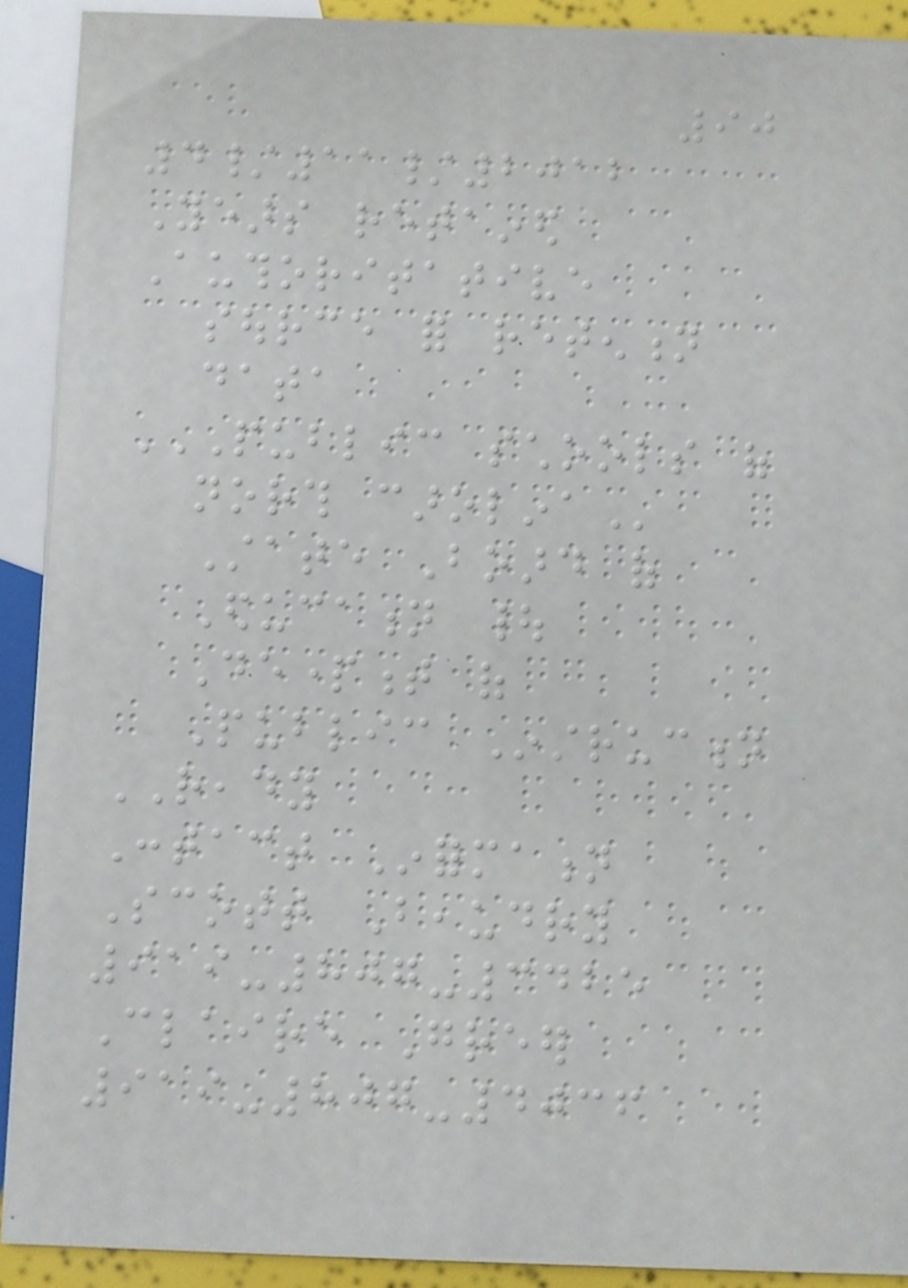90
4/11/2012
Years retained
Authoritative
source for retention
data
PUBLIC SCHOOLS OF
NORTH CAROLINA
State Board of
Education |
Department of
Public Instruction
READY
Contact Information
Scott Beaudry
919-807-3425
Claire Greer
919-807-4036
